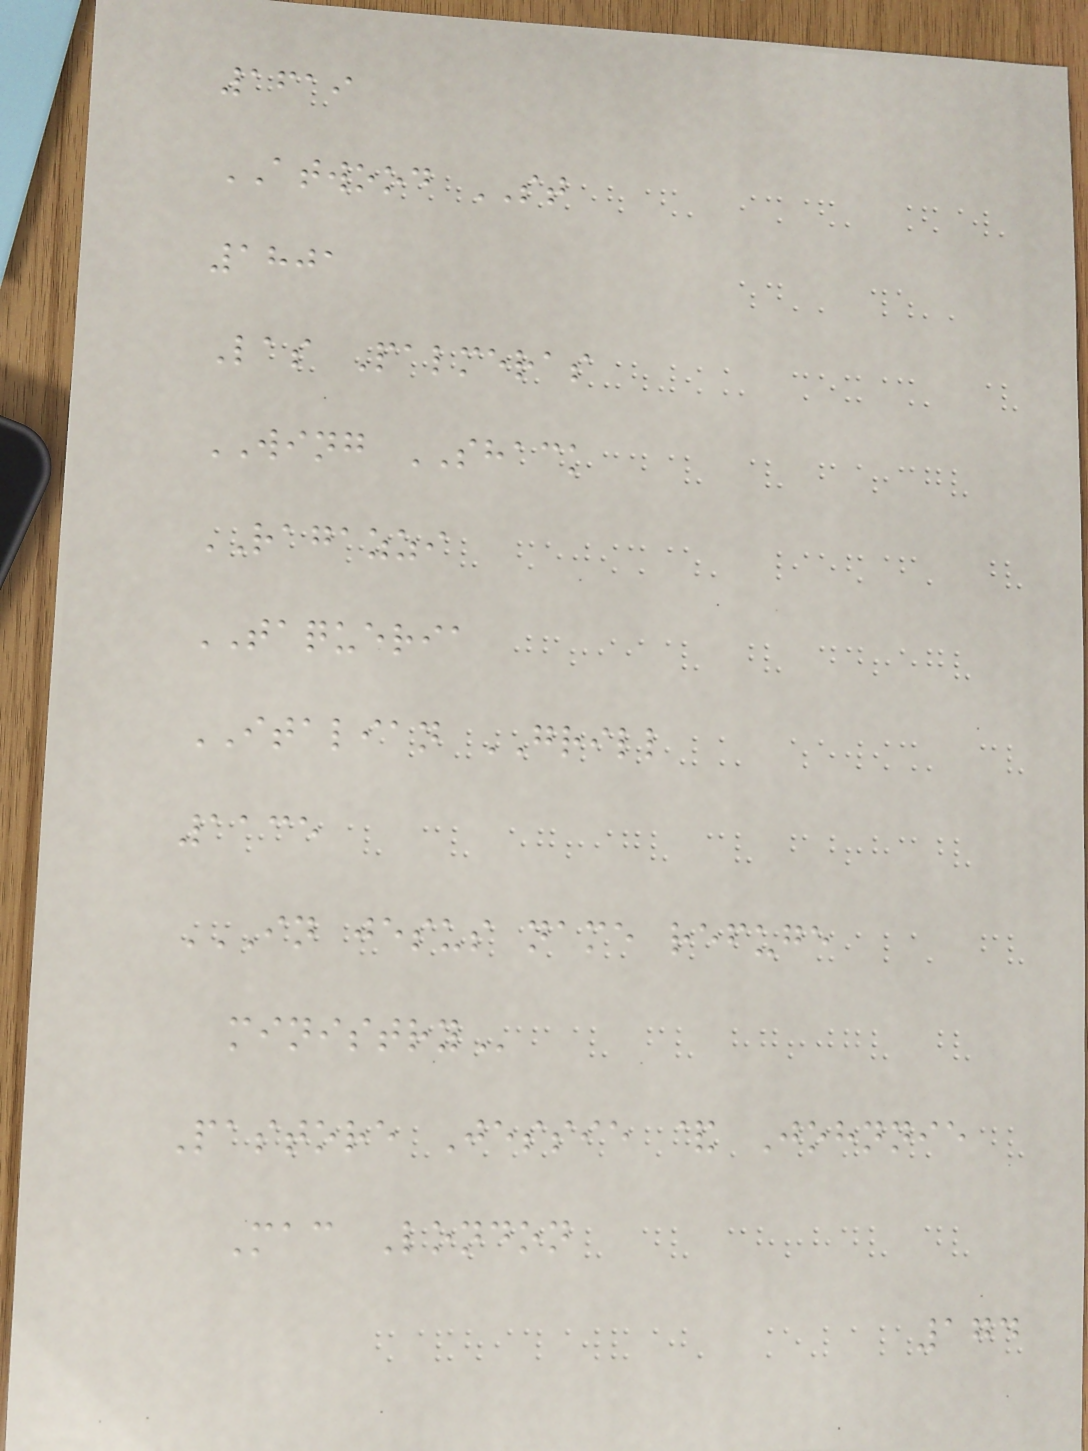1619
ATWOOD ST
1801
Las Palmeras
WING SHACK
RAGAZZI
TAQUERIA
ITALIAN GRILL
1135
IN JESUS NAME REFUGE
MINISTRY
Pastore Jessie & Johnnie
Mac London
174
